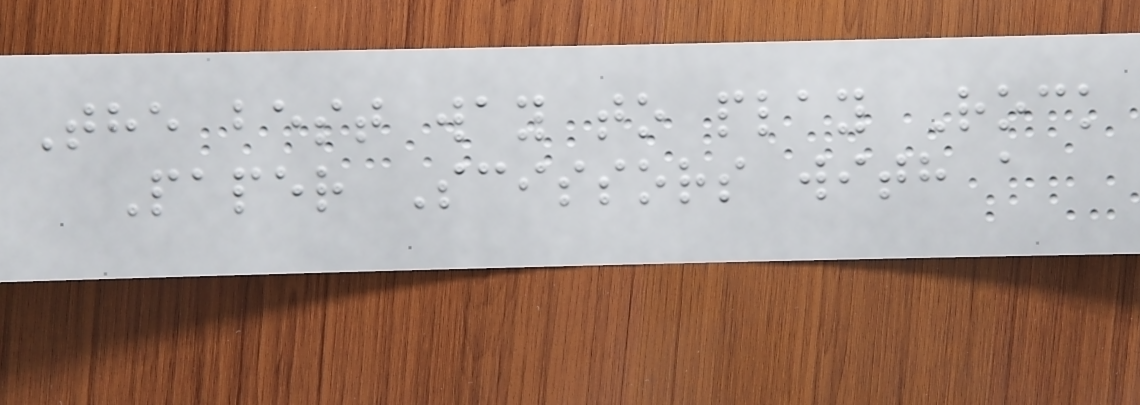The best way to play Rock
Paper Scissors with a
